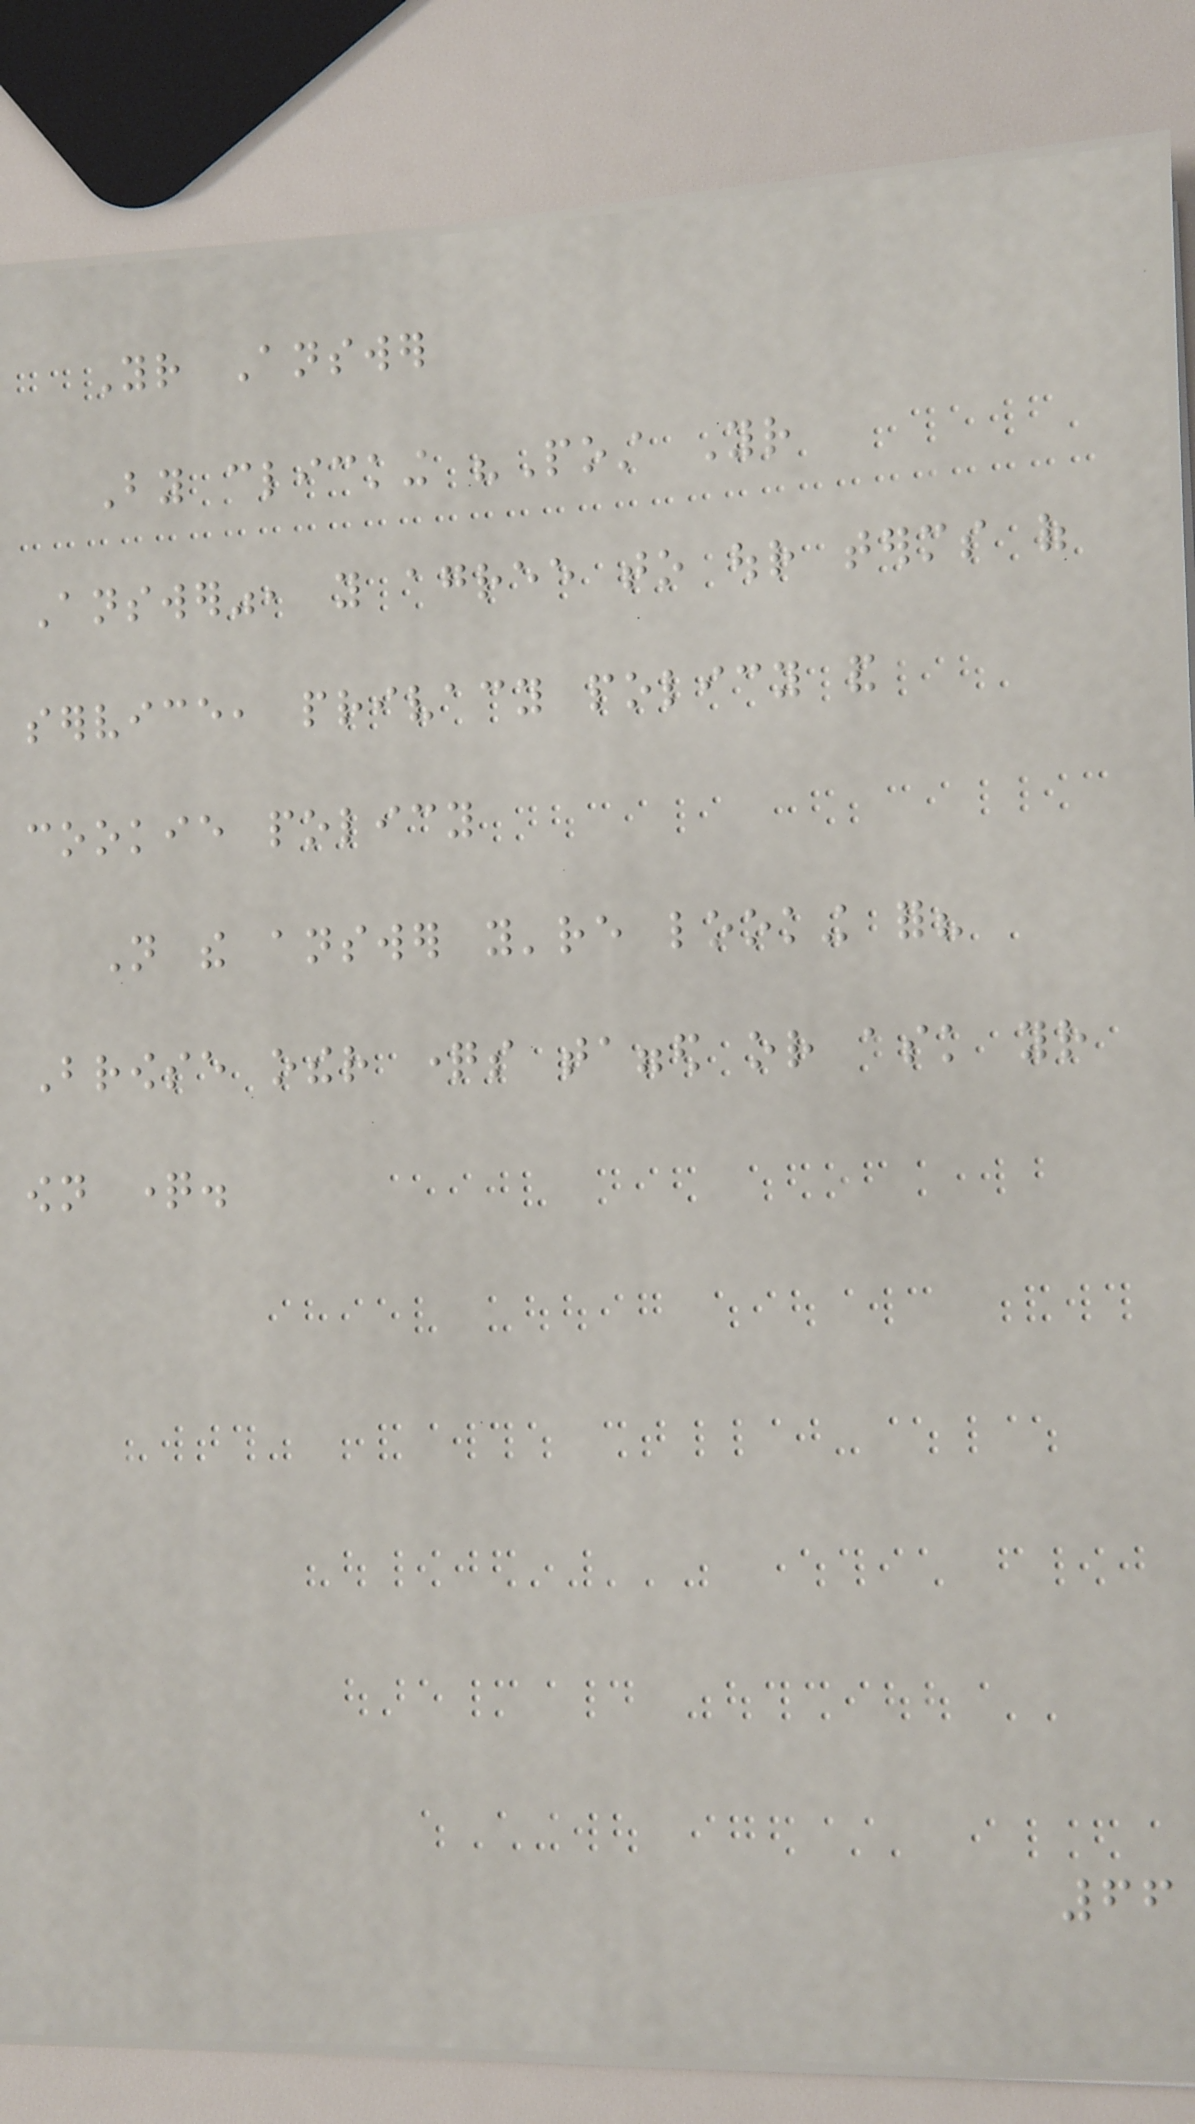Your Answer
By clicking "Post Your
Answer", you agree to our terms of
service, privacy policy and
cookie policy
Not the answer you're looking for?
Browse other questions tagged or ask your
own question.
66
